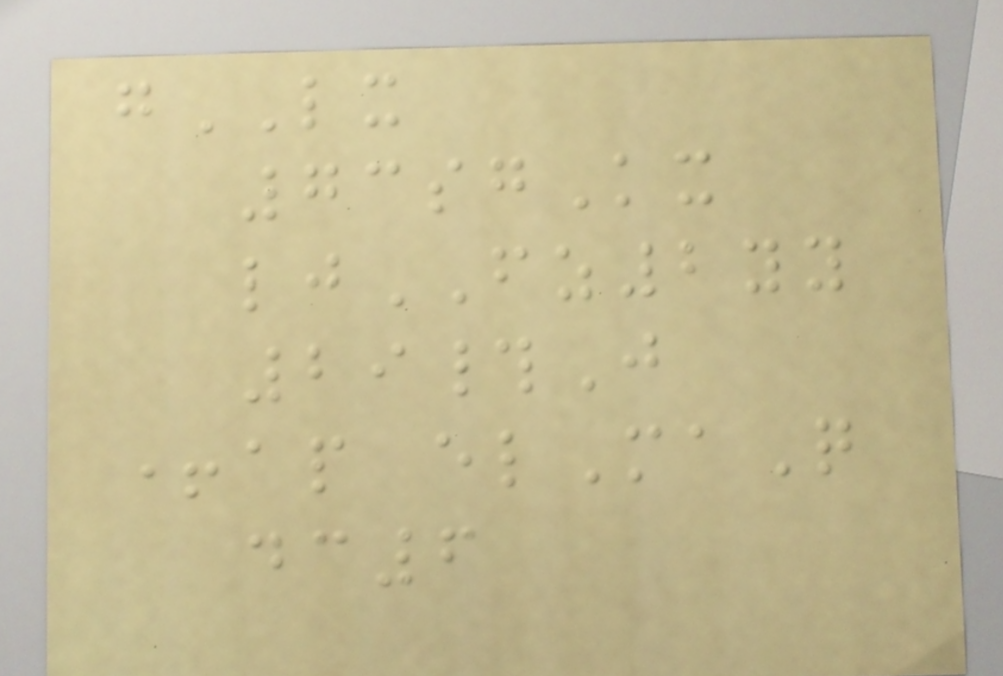gLX
73sgKx
ljFZ2yy
29#J
+ap elMaQ
dc6
